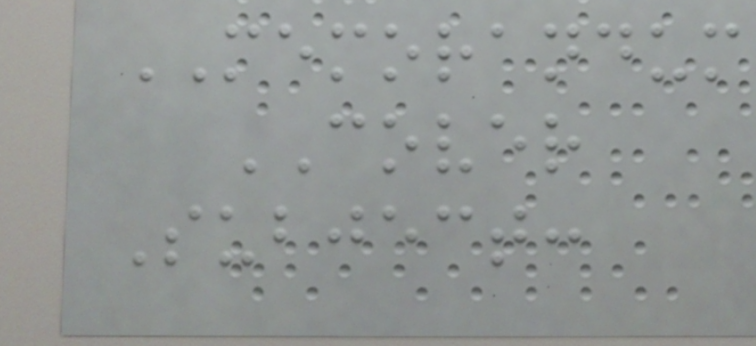MEMORANDUM
COVER
Subject:
